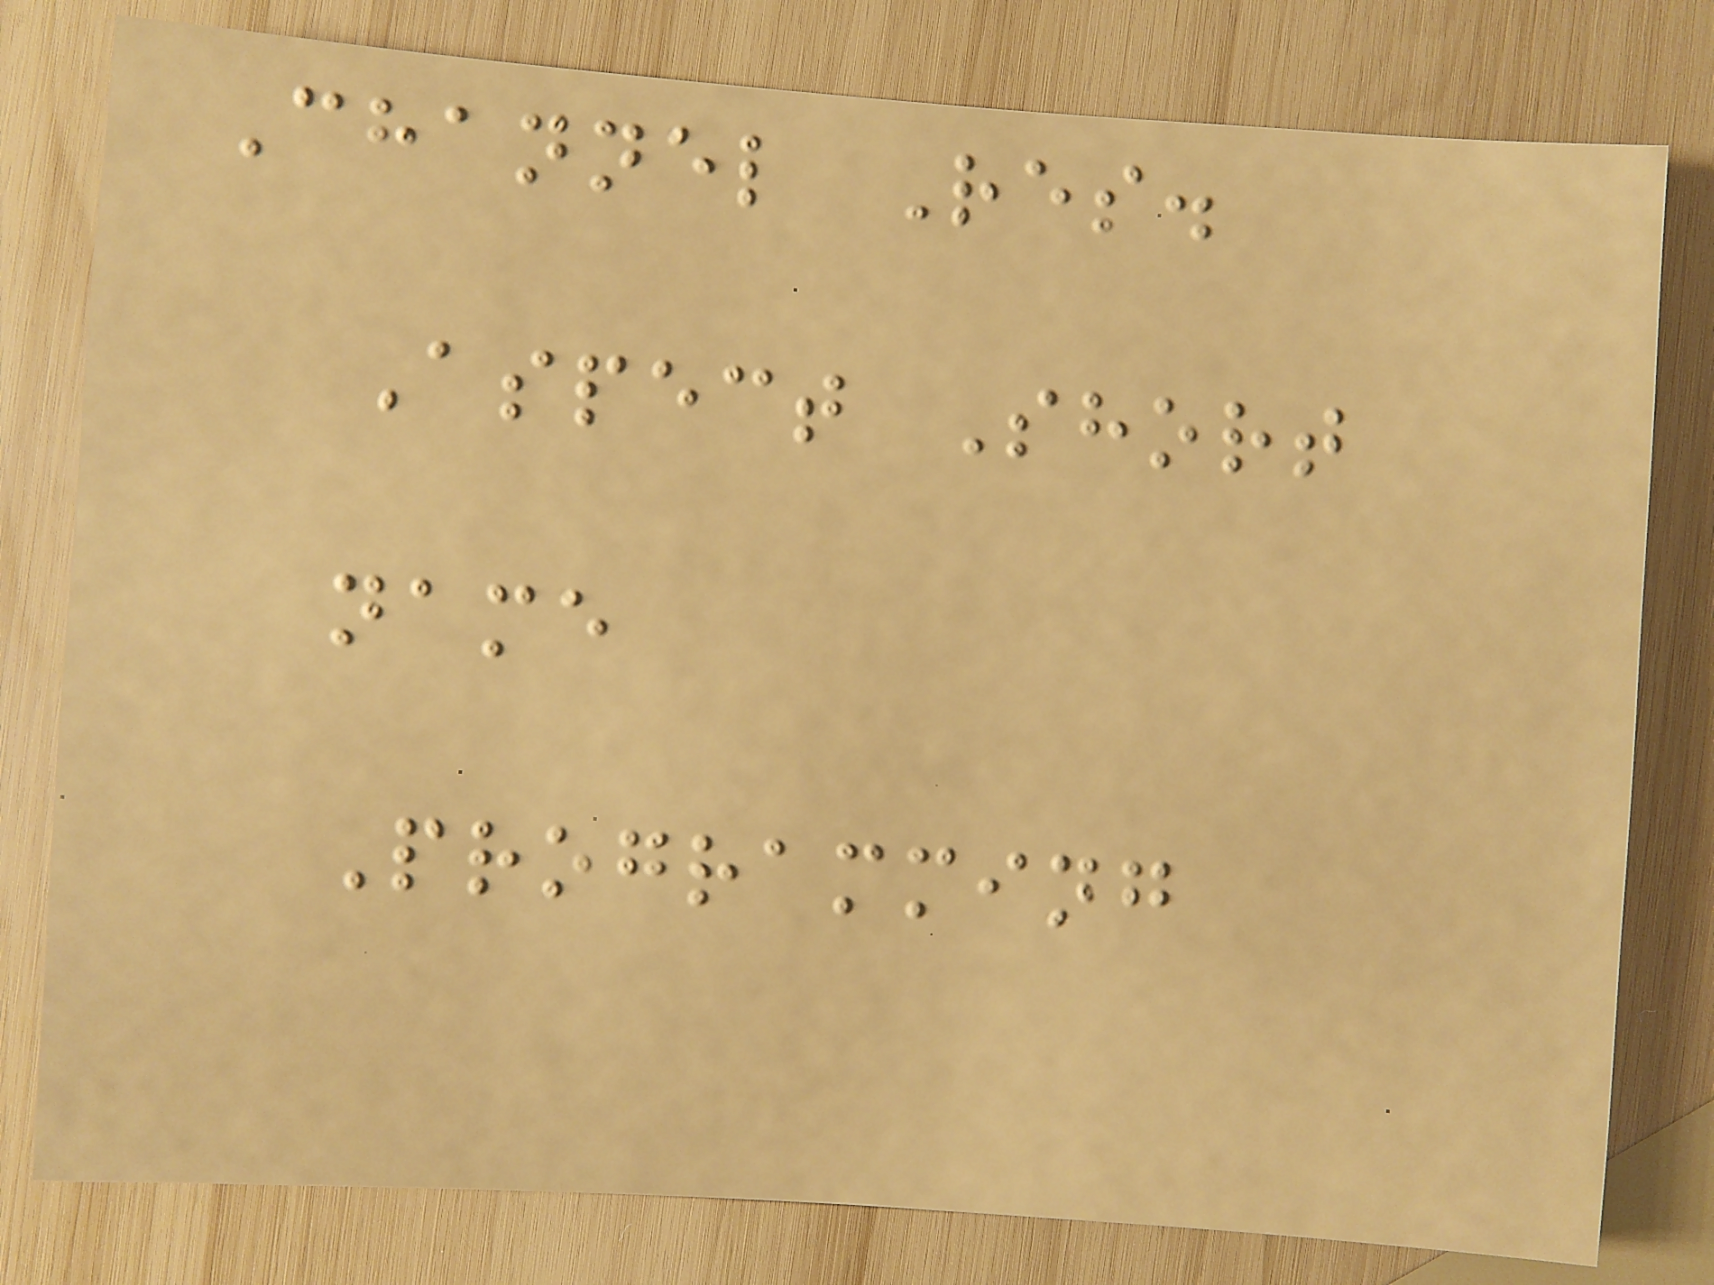Channel Res.
Aspect Short
name
Programming
